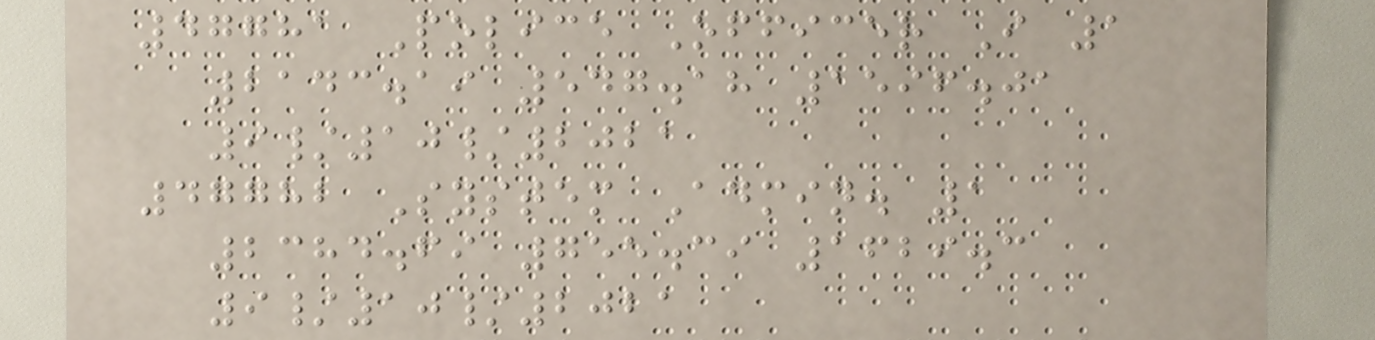47781 Police Officer I 1
2143.19 547.18 1596.01
9/10/2021
47782 System Admin. 1
2384.69 755.39 1629.3
9/10/2021
